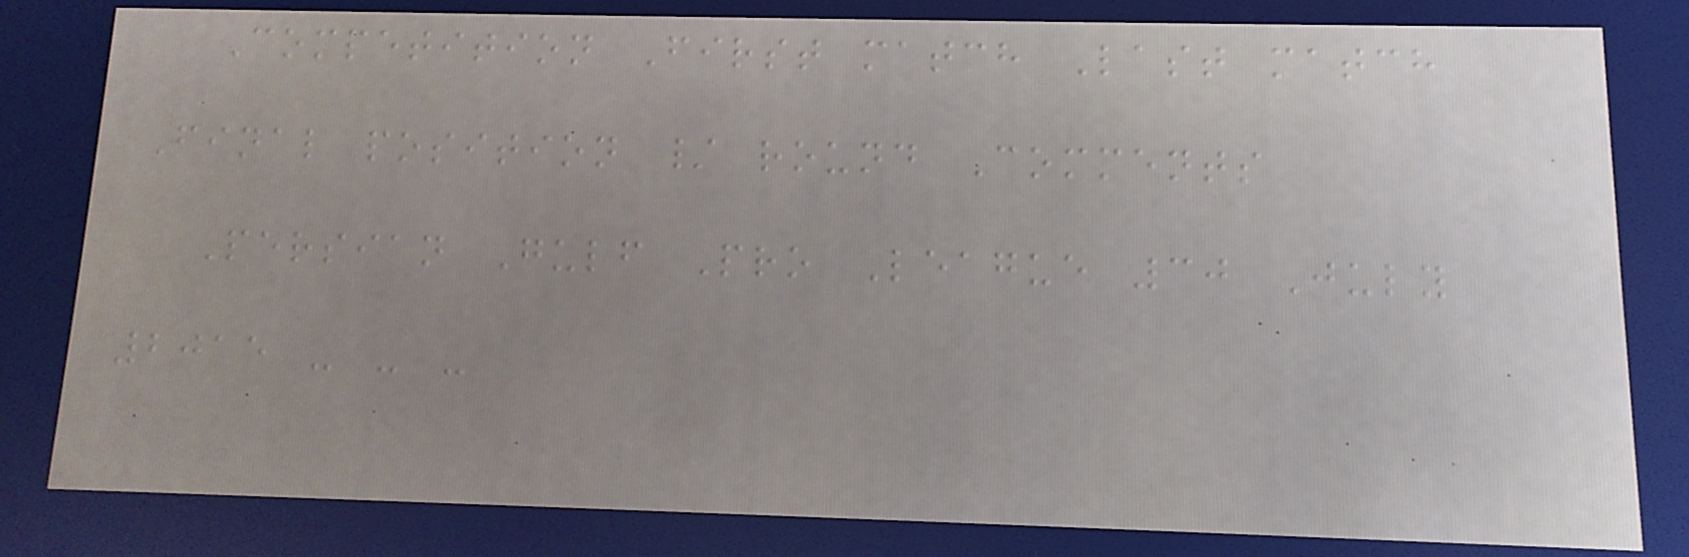Competition First match Last match
Final position / round Comments
Persian Gulf Pro League 30 July
2015 - - -
